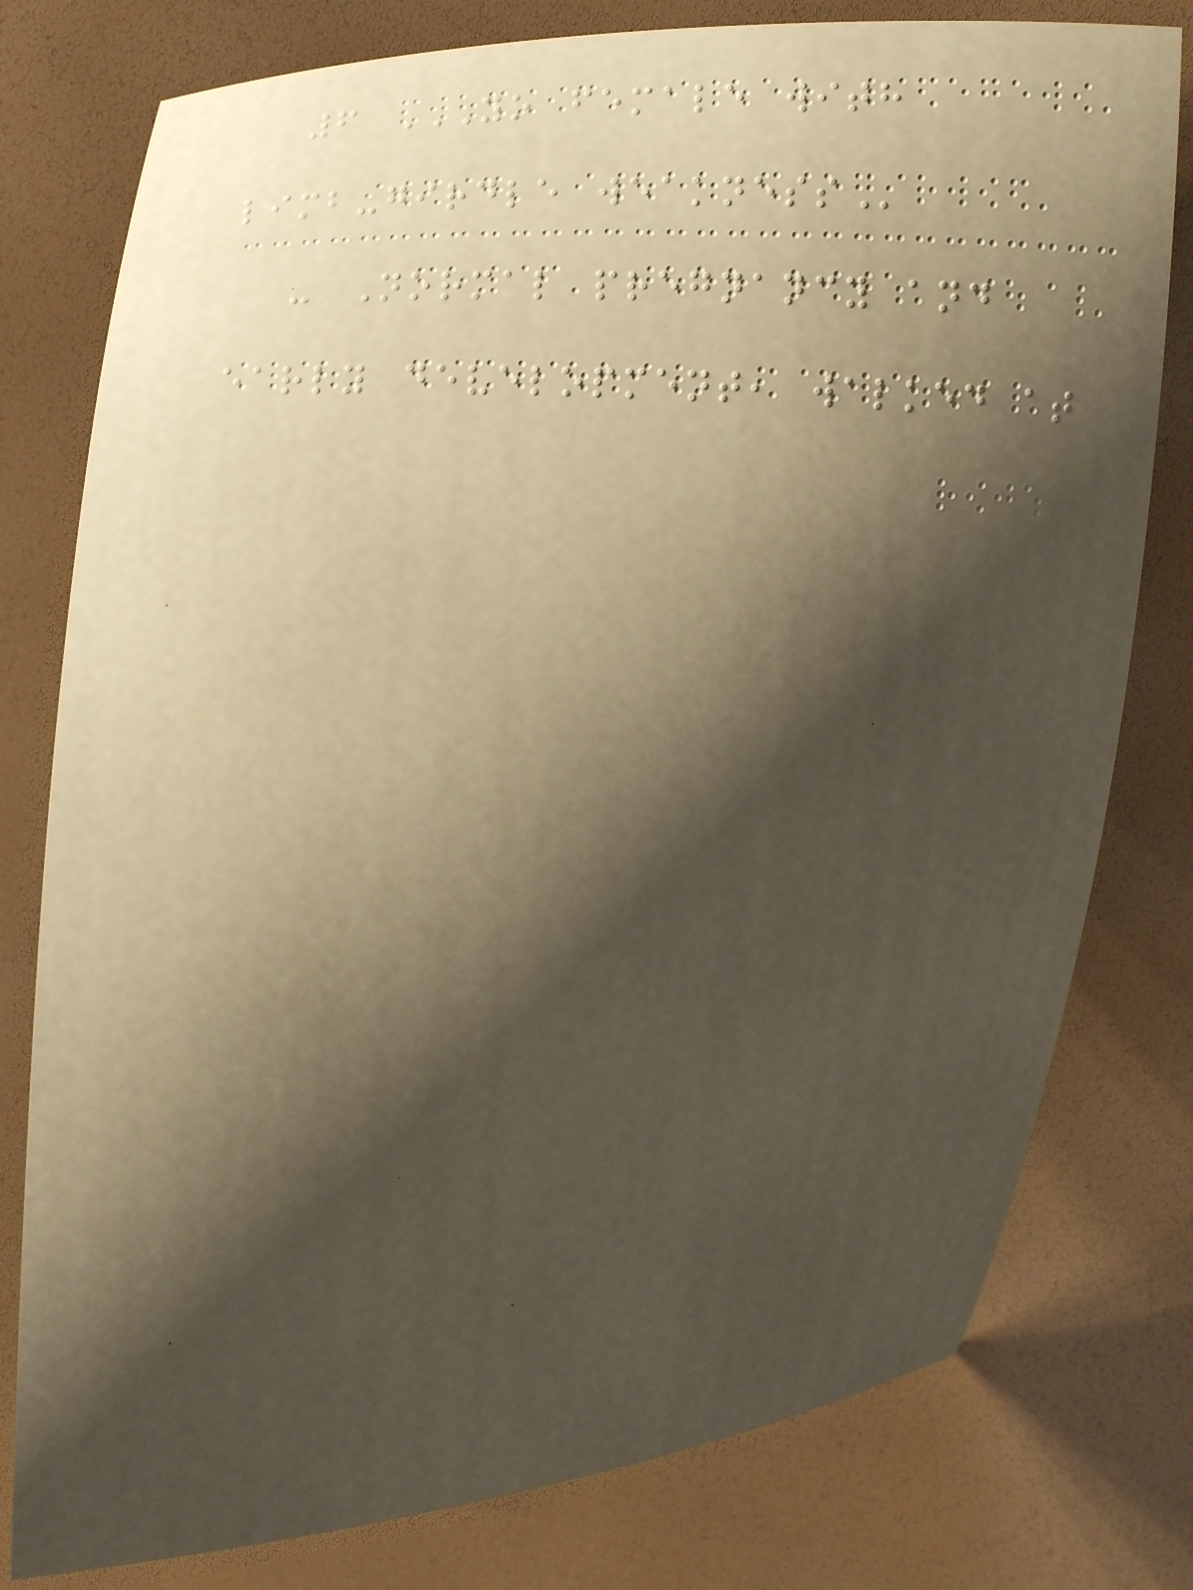6 YO FEMALE WITH
LIMB-GIRDLE WEAKNESS
- Normal pregnancy and
early development, walked at
